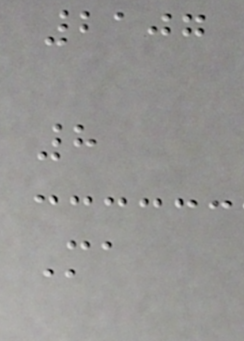2107
8
Ma
